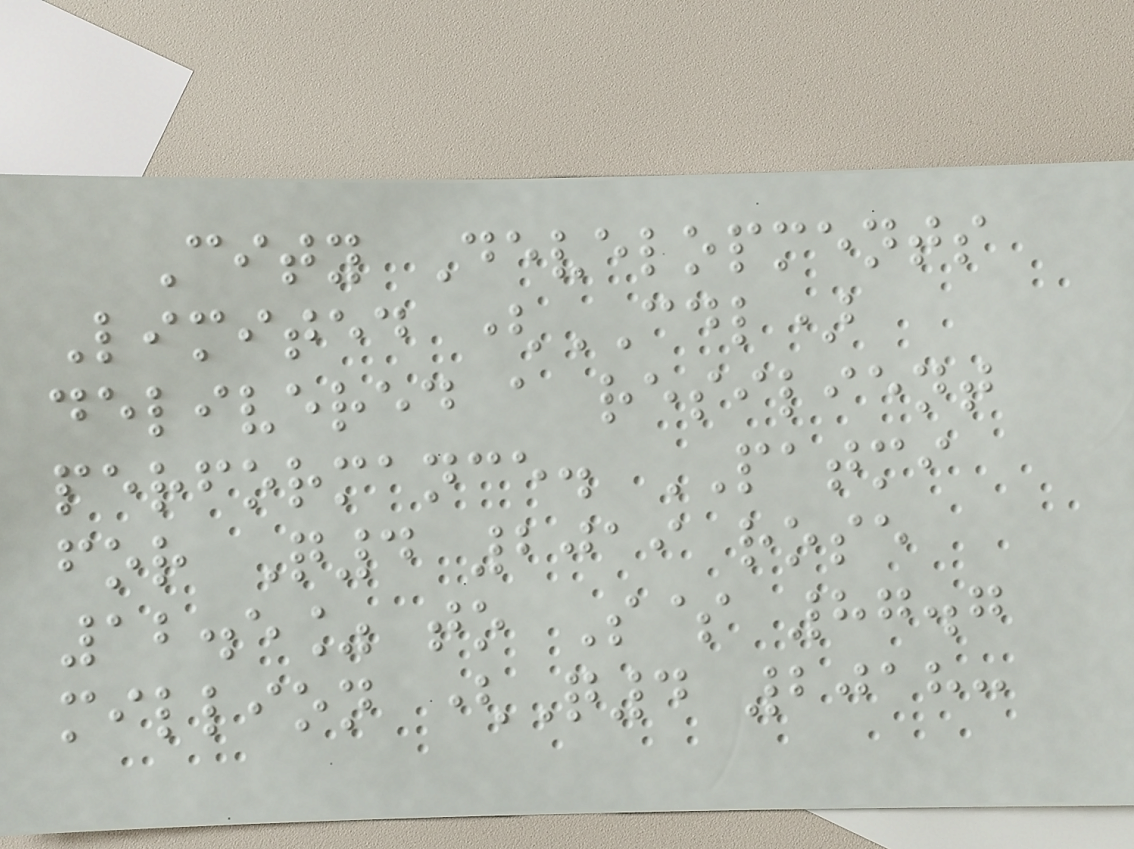City Developments
Limited (CDL)
delivered a resilient
performance. PATMI
for Q4 2019 rose
12.5% to S$ 87.7
million (Q4 2018:
